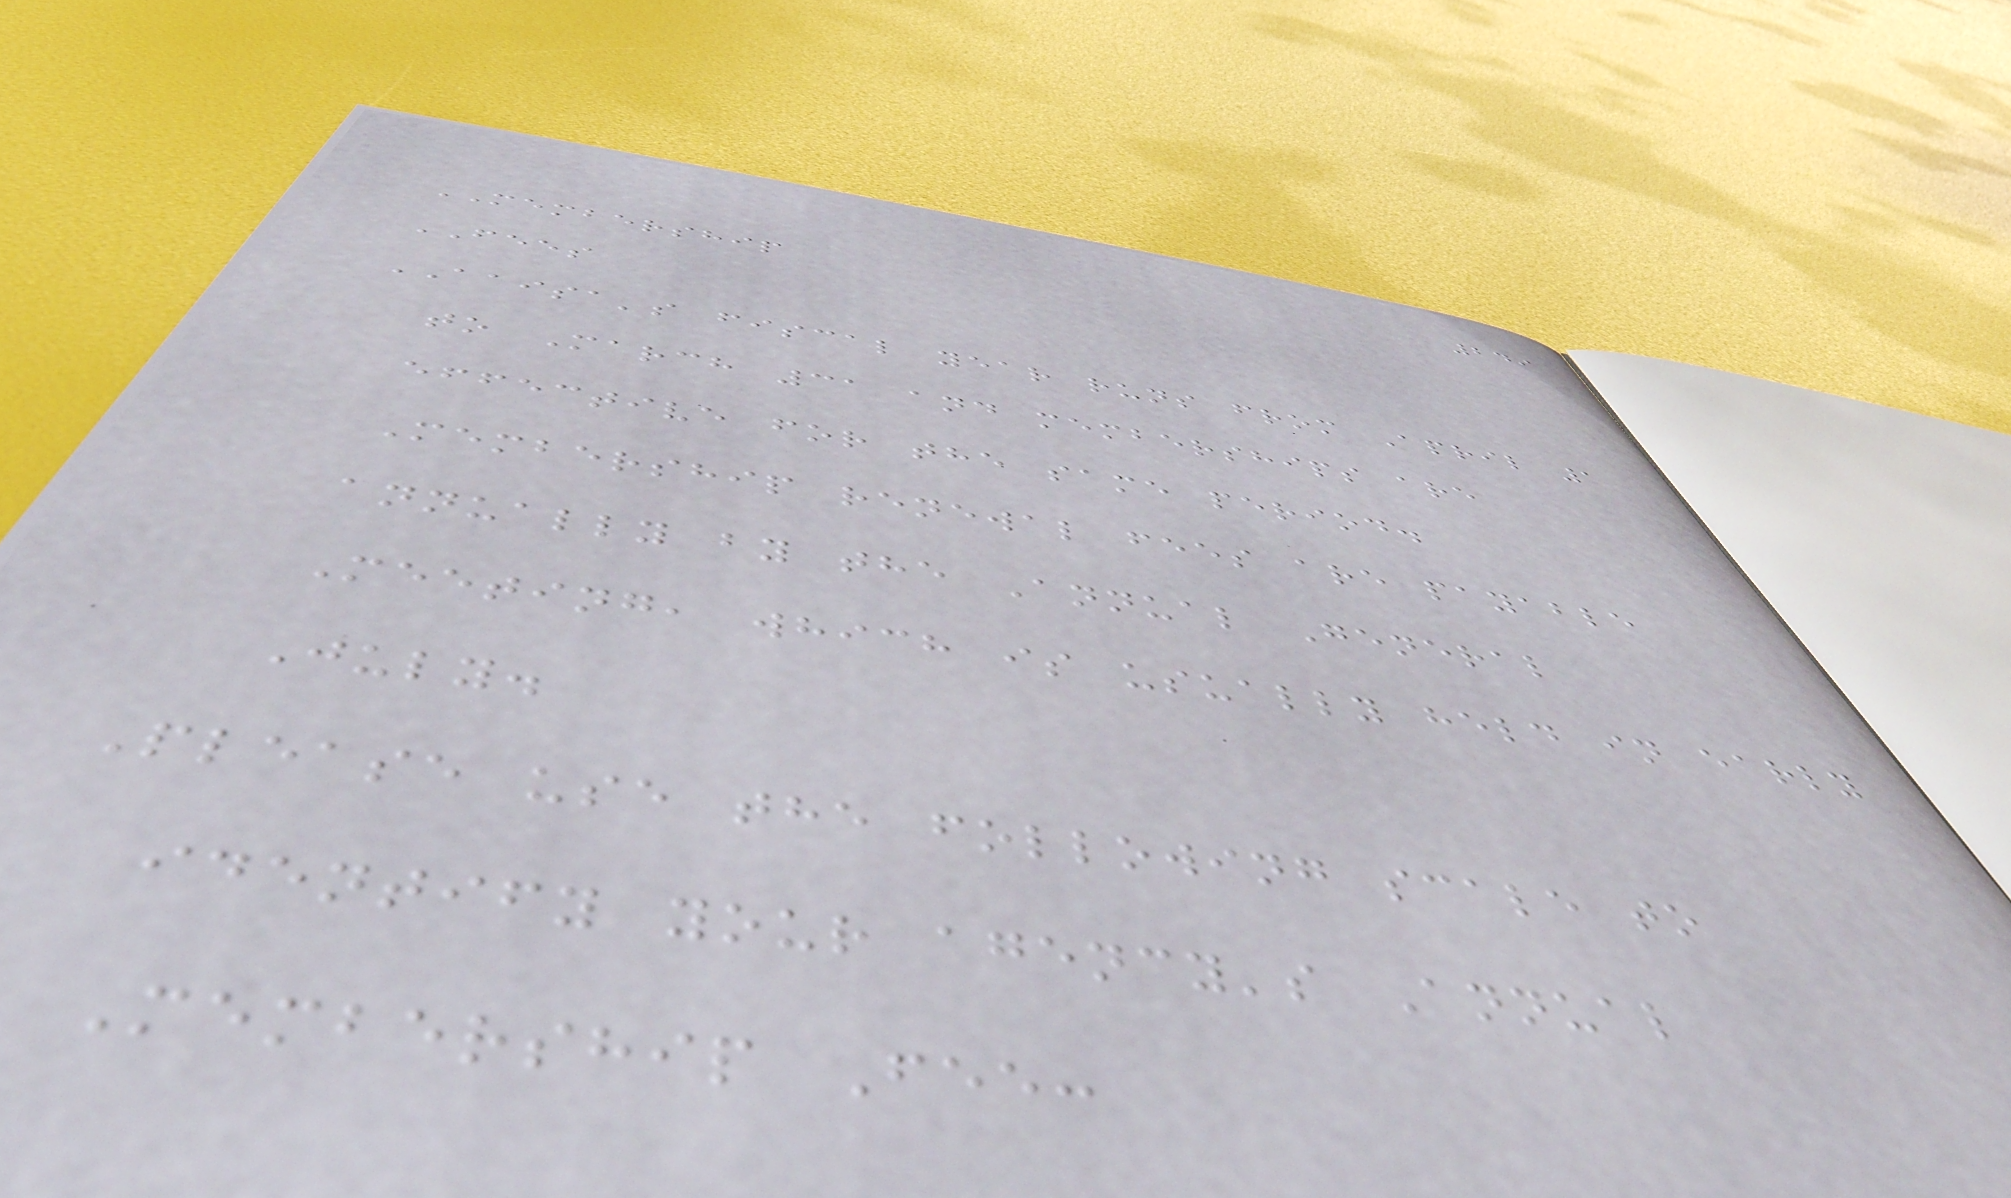249
MEMBERSHIP
FEES
AAISA's fiscal year runs from April 1
to March 31 and memberships are
effective for the same period.
Membership renewal fees are payable
annually by the Annual General
Meeting, which is usually held in early
July.
Please use the following scale to
identify your agency's Annual
Membership Fee:
